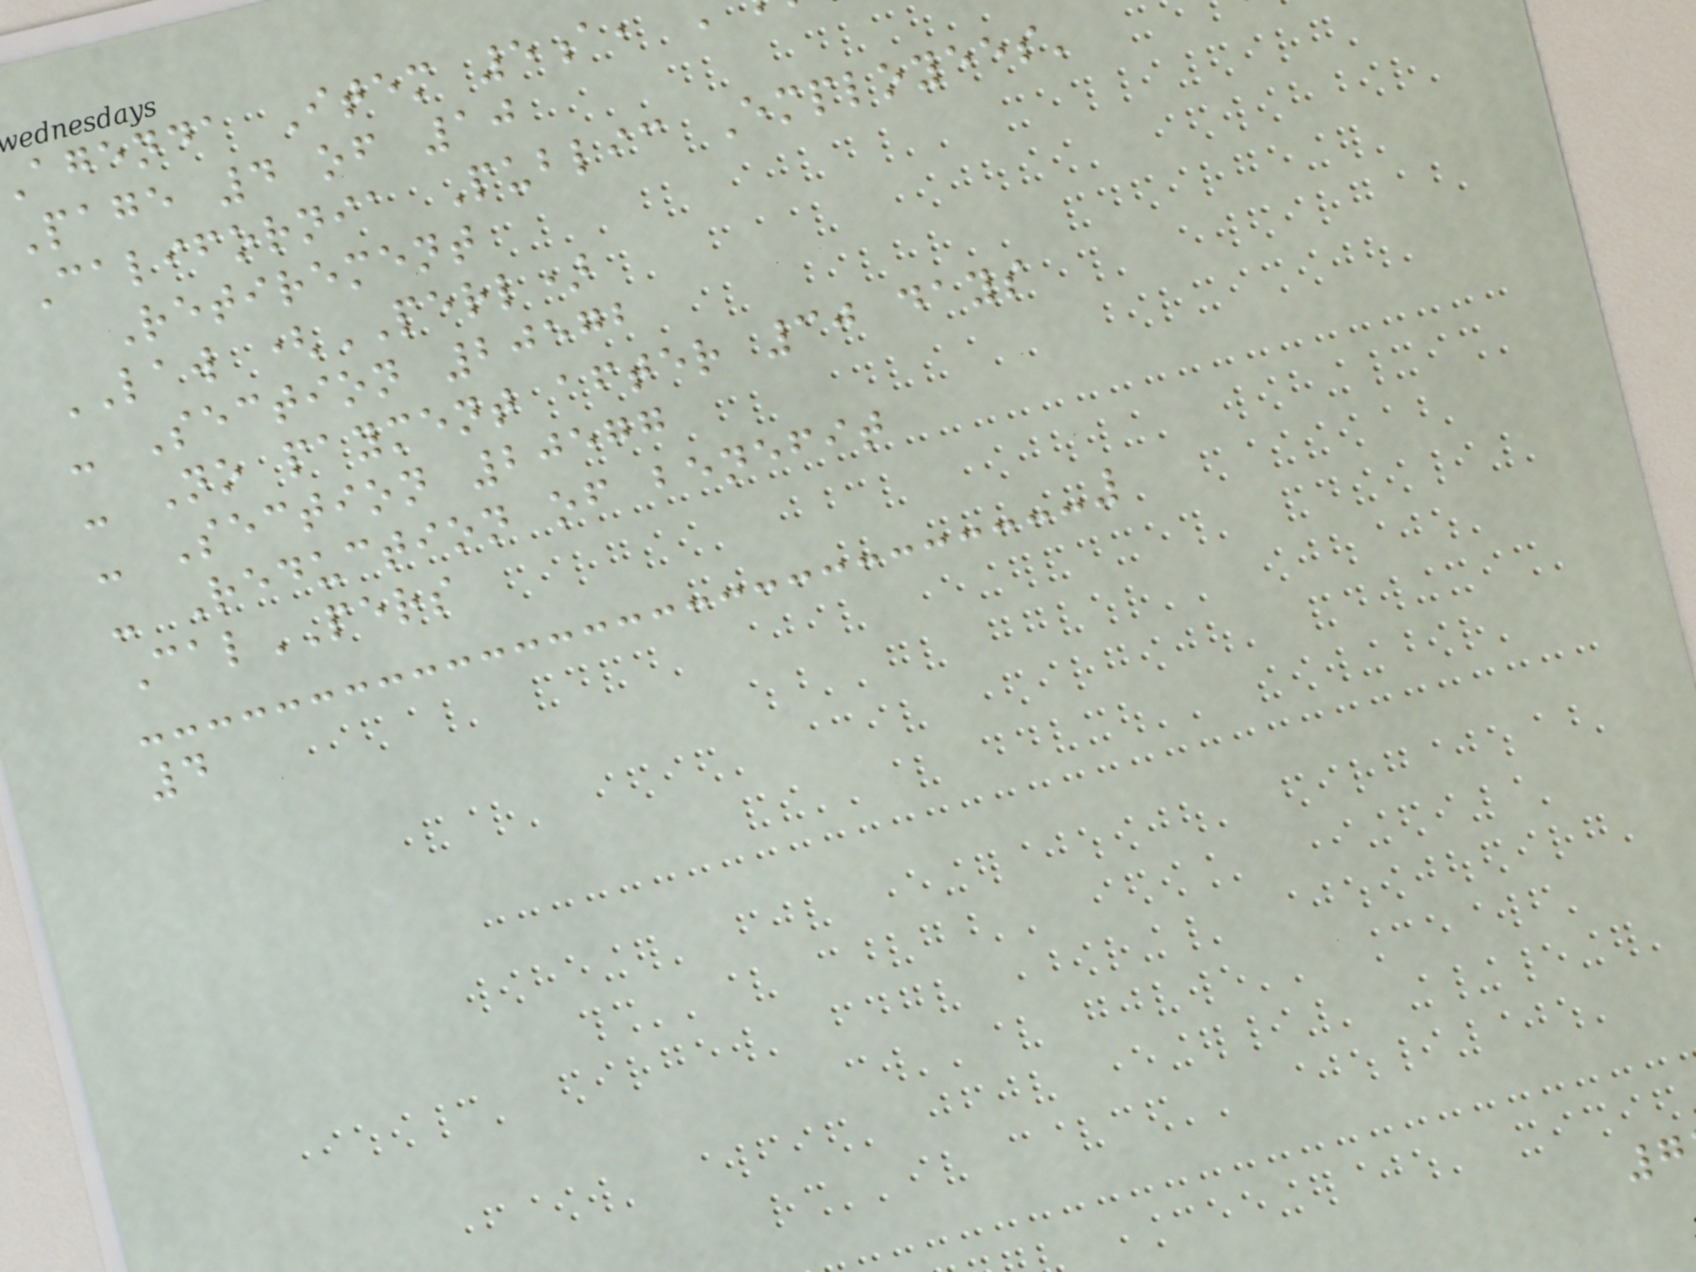agenda Item 5a,
Page 4 of 10
California Public Employees'
Retirement
LAW (PERL)
- Section 20572
- No payment after 30 days
- Section 20577
- Reduction of benefit
CalPERS
4
